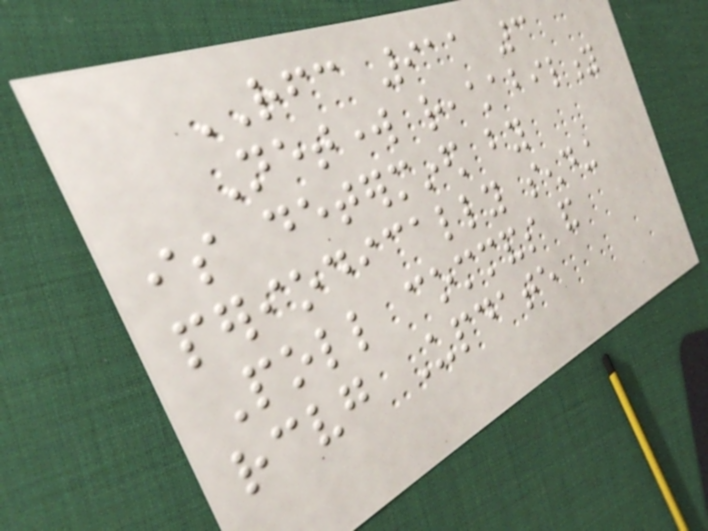RFC 911 3
Network reachability
is determined by
periodically sending
Poll commands and
receiving Update
